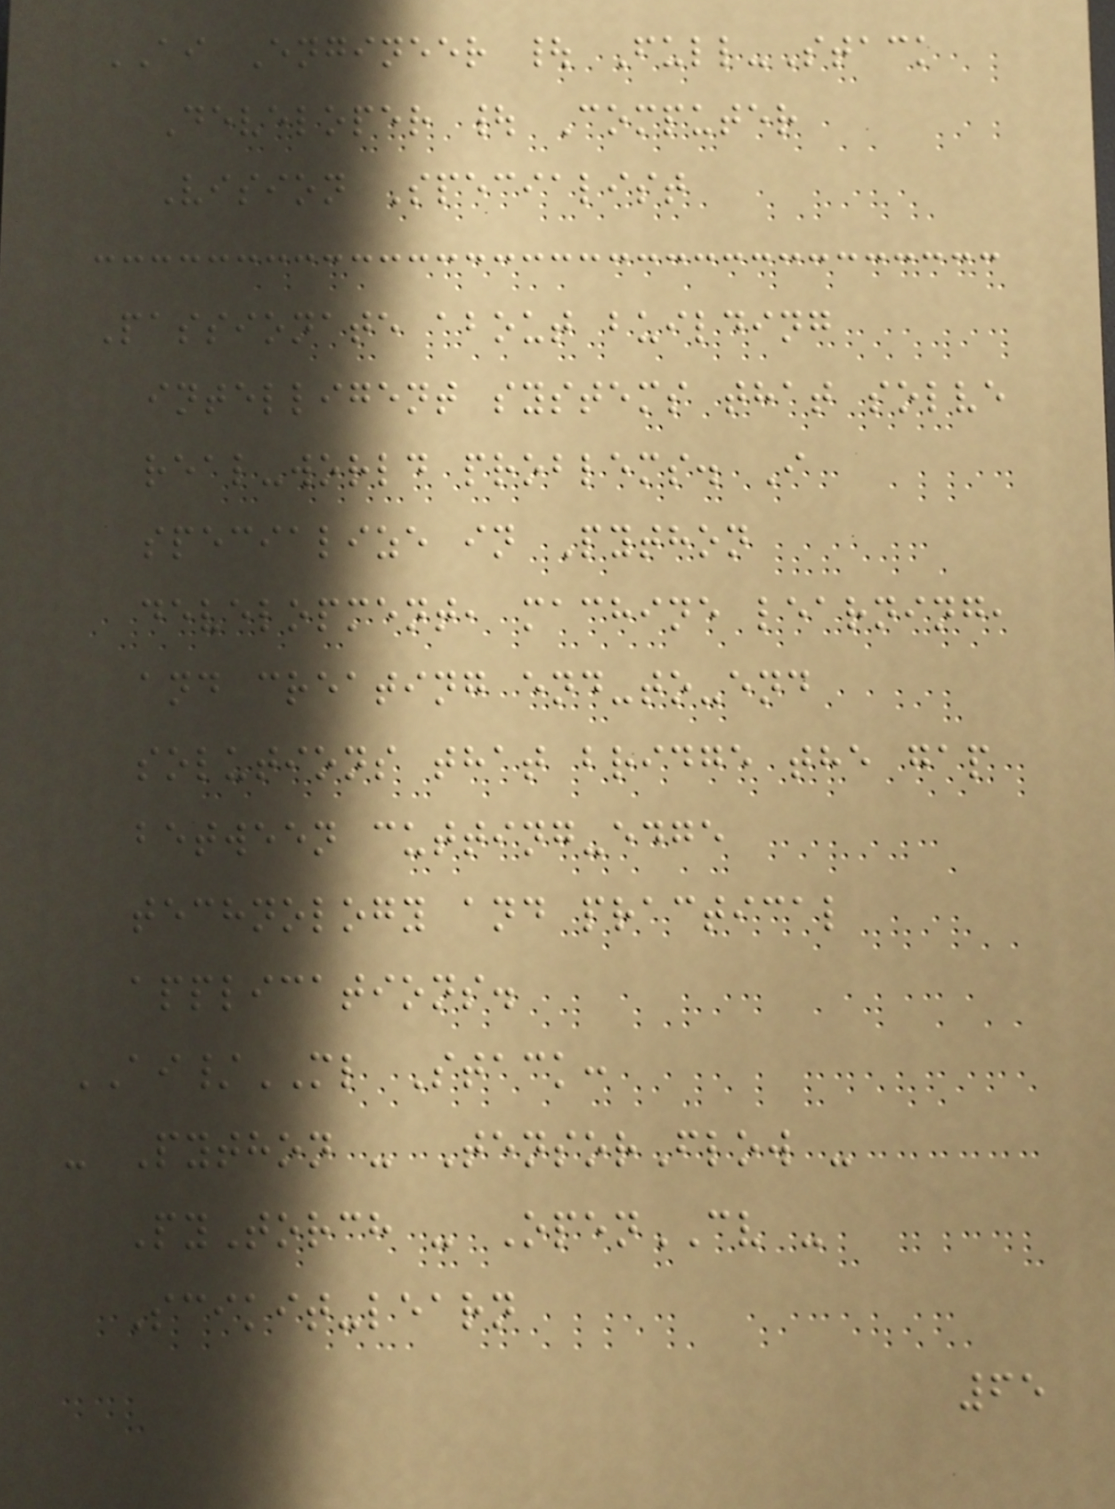AI Engineer | Full-Stack
Developer | Computer
Vision Specialist
Passionate about building
intelligent systems that solve
real-world problems. I
specialize in Python
development, machine learning,
and creating end-to-end
solutions that bridge the gap
between cutting-edge
technology and practical
applications.
AI/ML Stack:
- Python - TensorFlow -
PyTorch - OpenCV -
Scikit-learn
65
